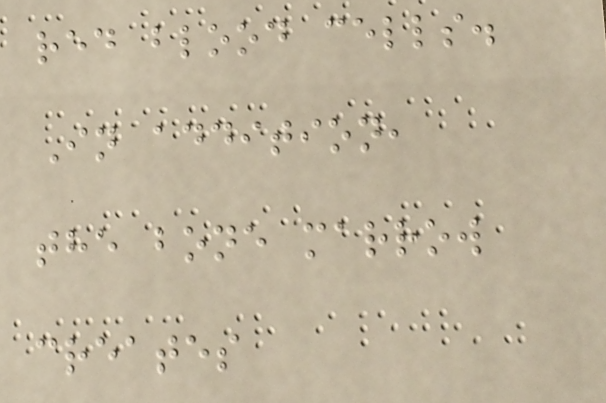red blood cells.
In addition,
the bone marrow
creates
